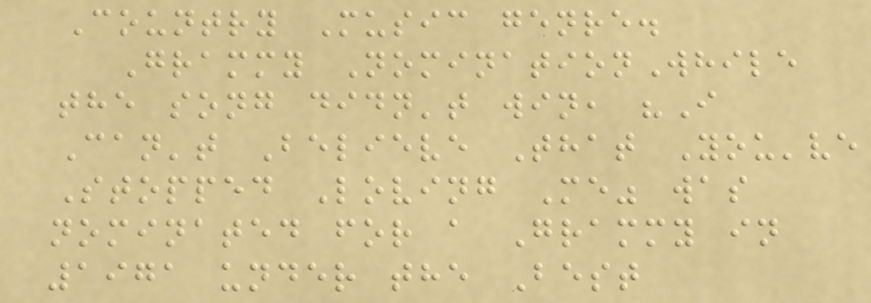Country Music genre.
Grammy NominationWhile
the song didn't win, "I
Can't Believe That You've
Stopped Loving Me" was
nominated for a Grammy in
1971 under the Best
